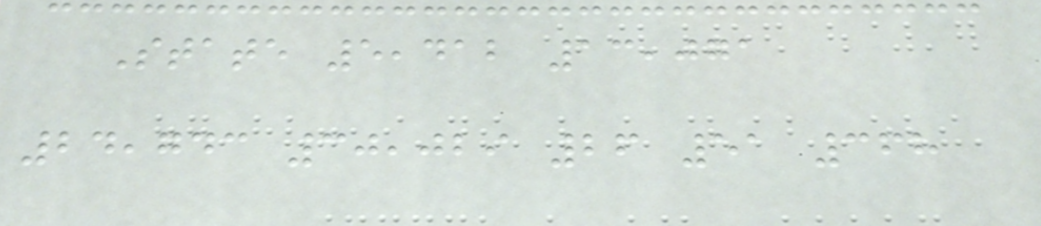State 5,412 13,071
24,743 30,029 26 51 368
